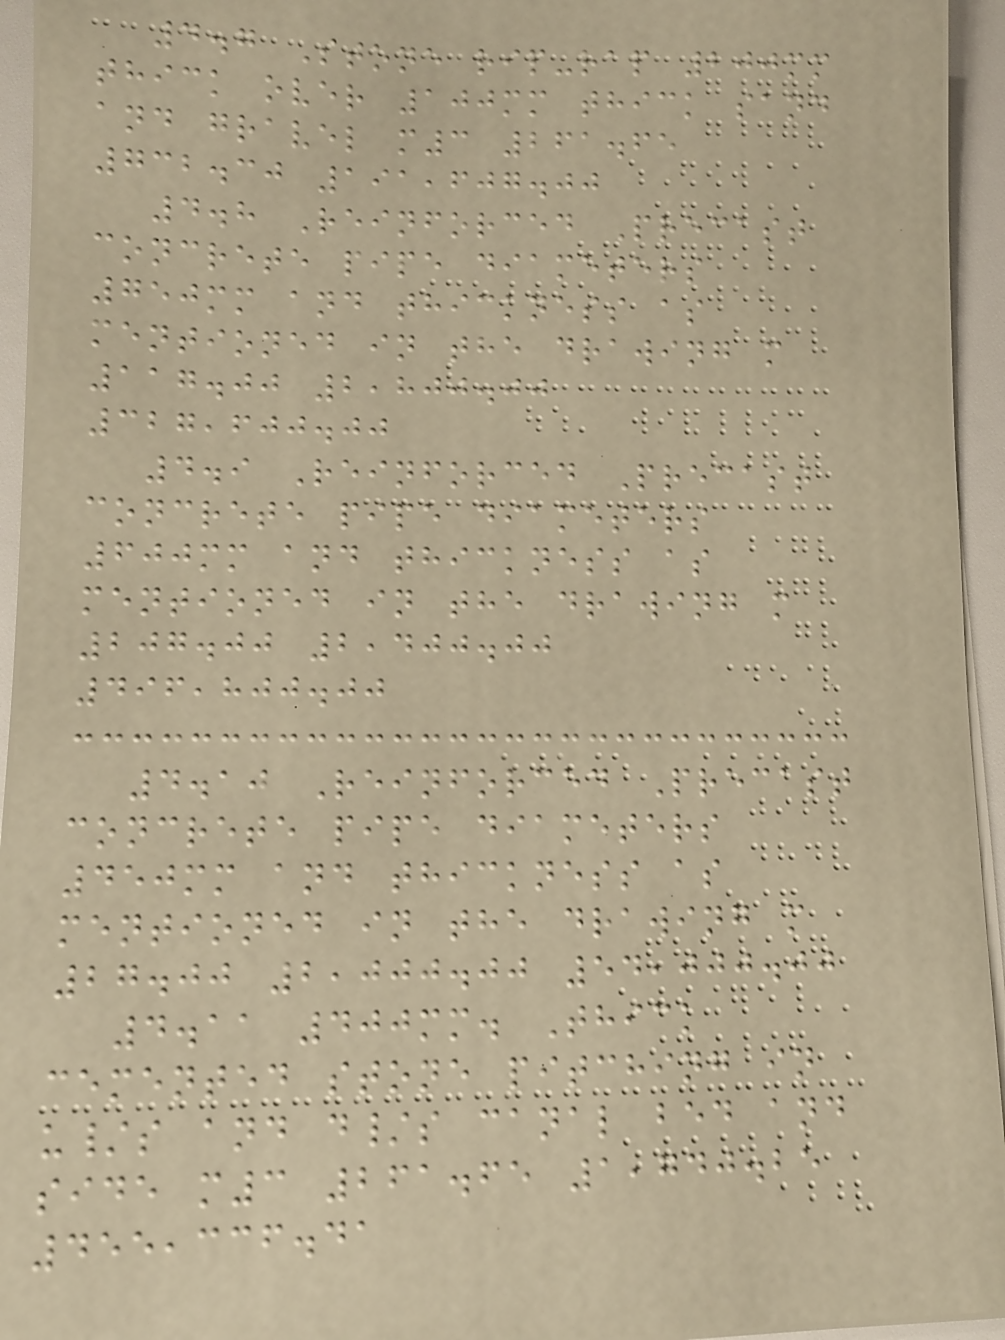4.7 Stone rip-rap 200mm
thick over 100mm thick sand
and gravel m3 261.65
732.30 191,607.00
4.8 Reinforced Precast
concrete pipe diameters
750mm and thickness as
mentioned in the drawing m
117.00 2,800.00
327,600.00
4.9 Reinforced Precast
concrete pipe diameters
600mm and thickness as
mentioned in the drawing m
207.00 2,400.00
496,800.00
4.10 Reinforced Precast
concrete pipe diameters
450mm and thickness as
mentioned in the drawing m
27.00 2,000.00 54,000.00
4.11 400mm. Thick
cemented stone pitching in
u/s and d/s canal bed and
side m3 261.65 1,740.25
455,336.41
